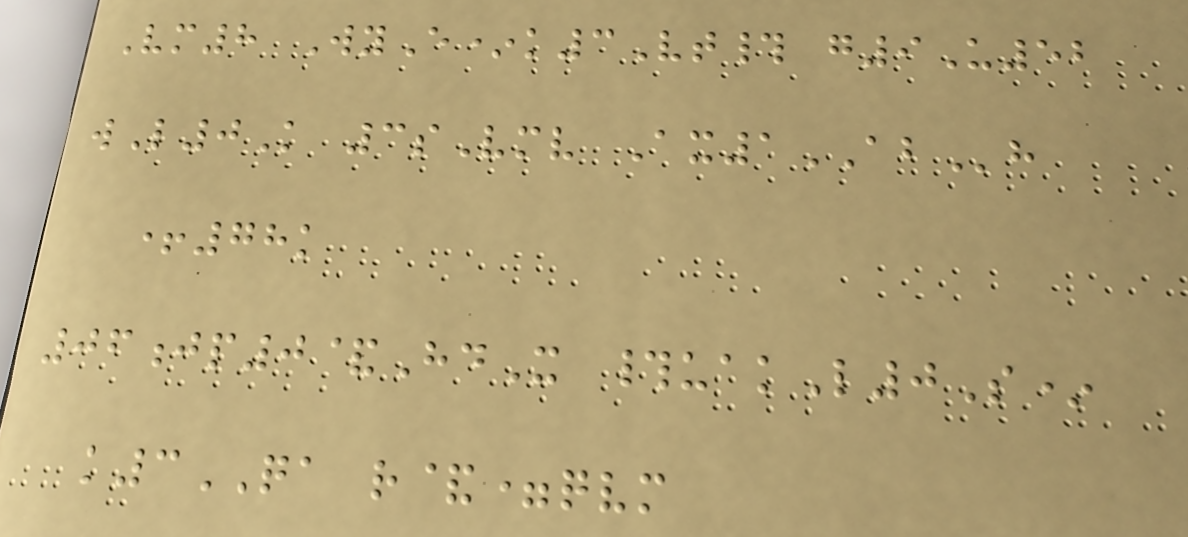Vm8 WyE*k3Vt# g9U52
wL0K 3sVmv Ax1ABh
+78k
06jp0&HdX #uakL0S*
k3QA r&=qvm
